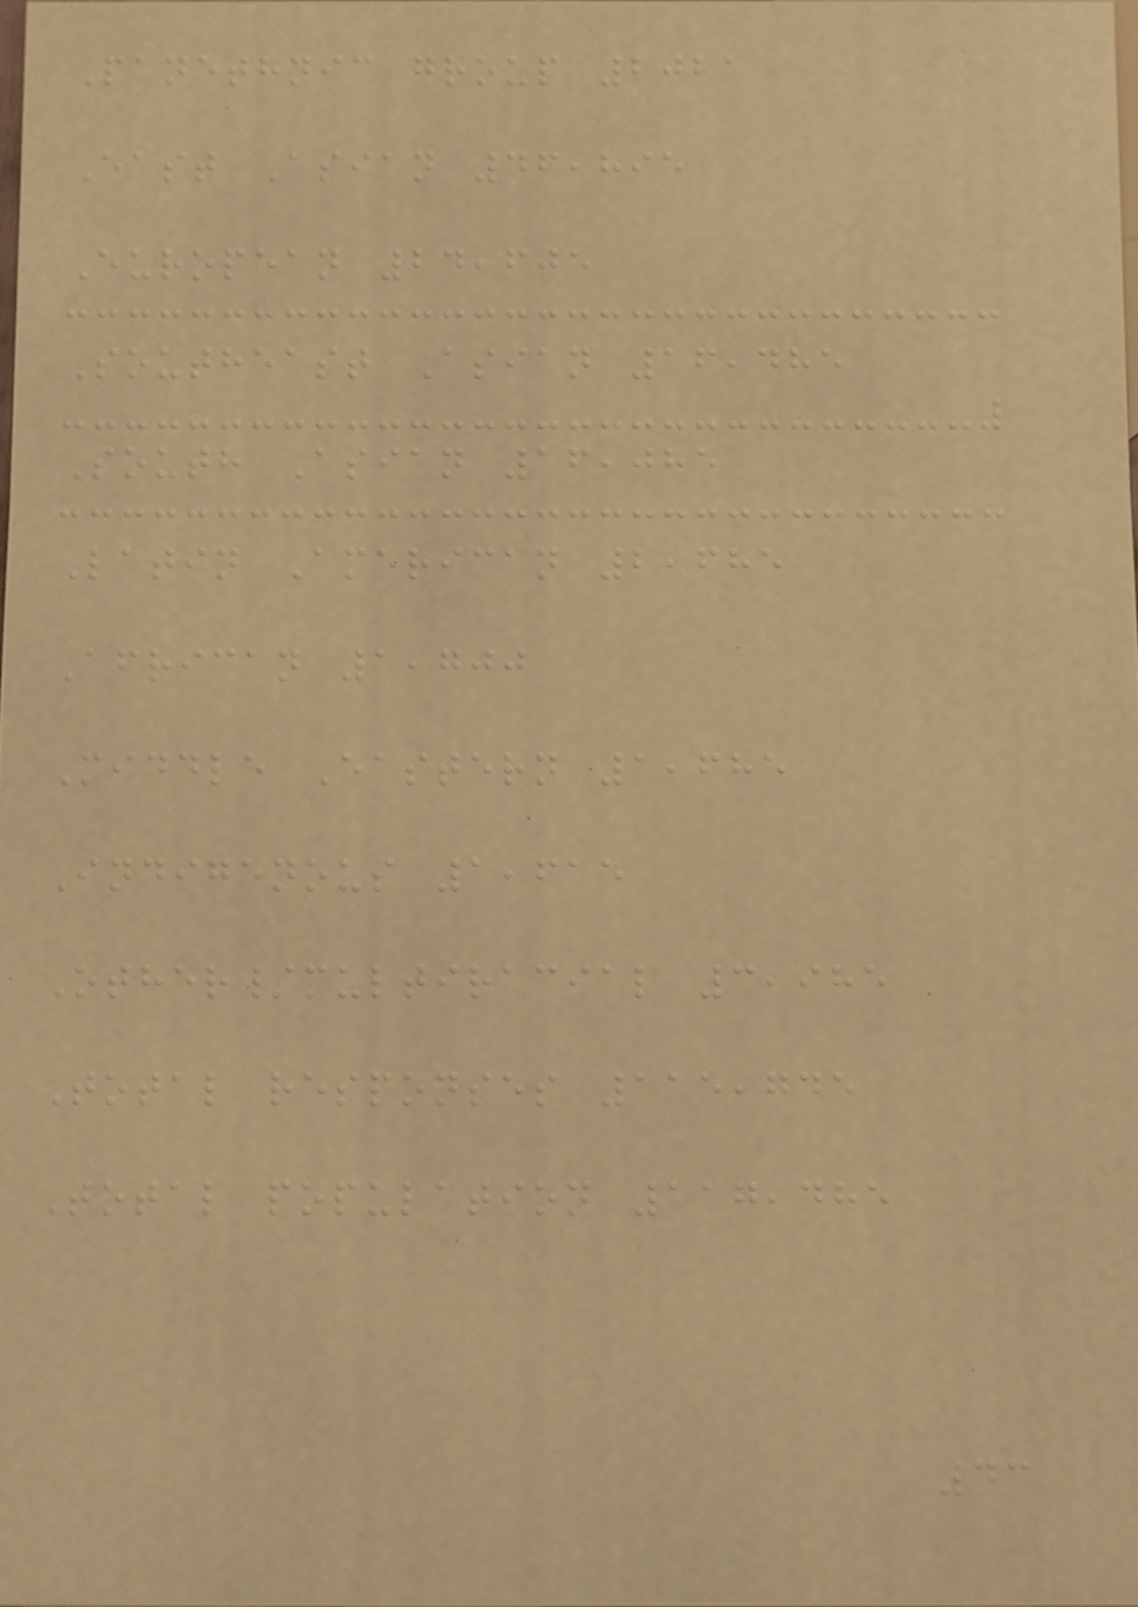Panethnic group 2021
East Asian 46,895
European 24,605
Southeast Asian 16,485
South Asian 16,085
Latin American 2,685
African 1,700
Middle Eastern 1,685
Indigenous 1,615
Other/multiracial 3,985
Total responses 115,745
Total population 117,485
43
